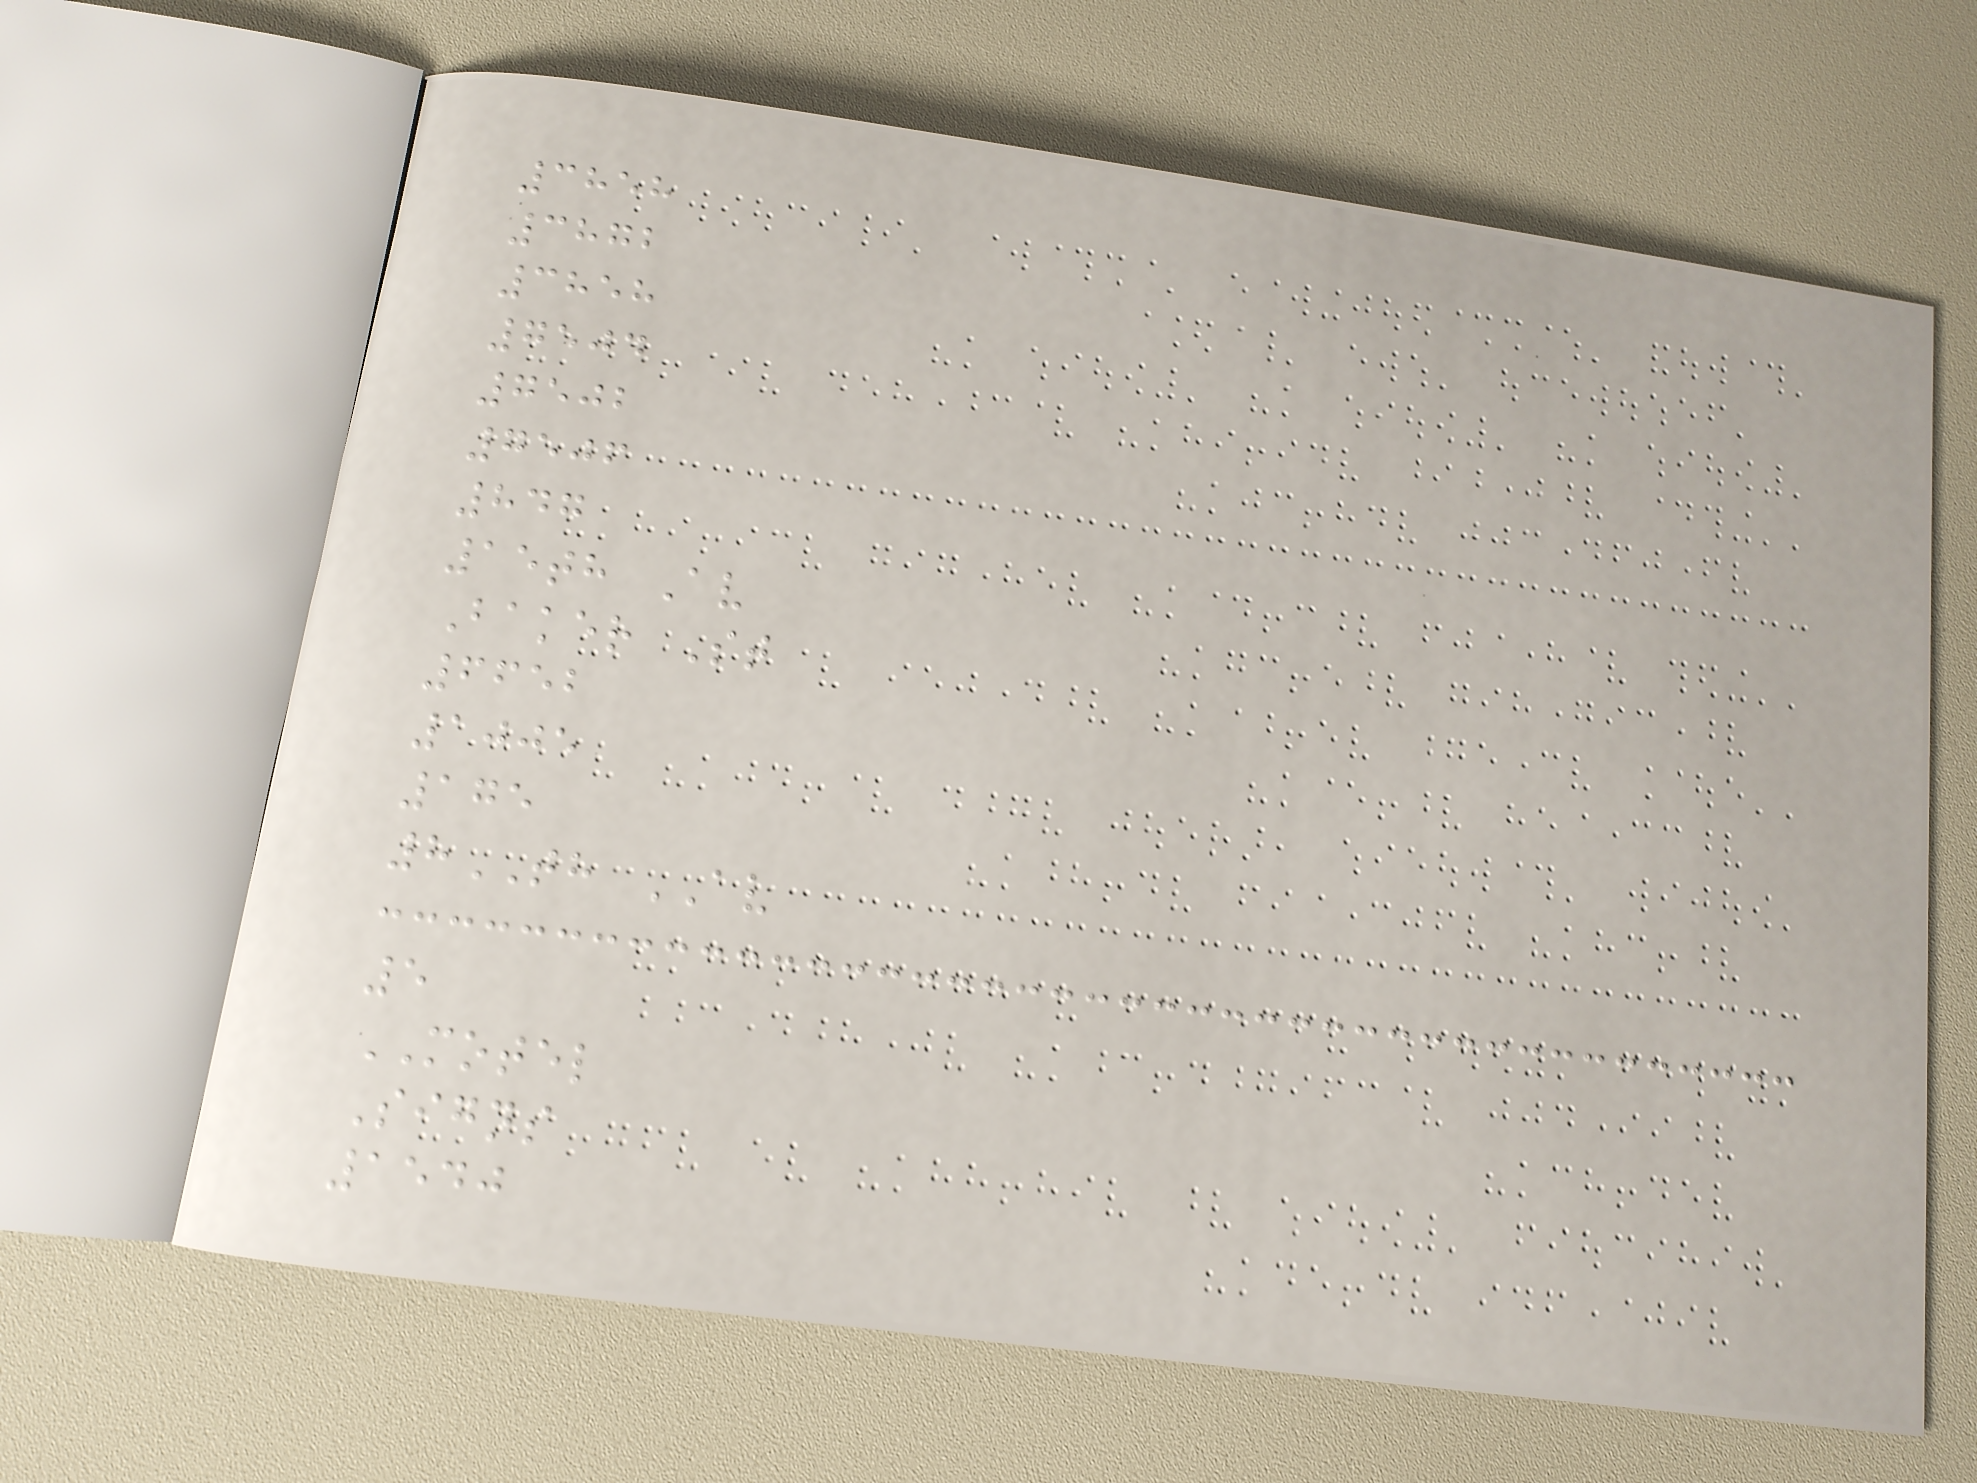3858
3872
3858
7504
7502
7506
847
15th Av
Baker St
6652
1005
175
8TH AV
5
MOTEL
Signs
1540
